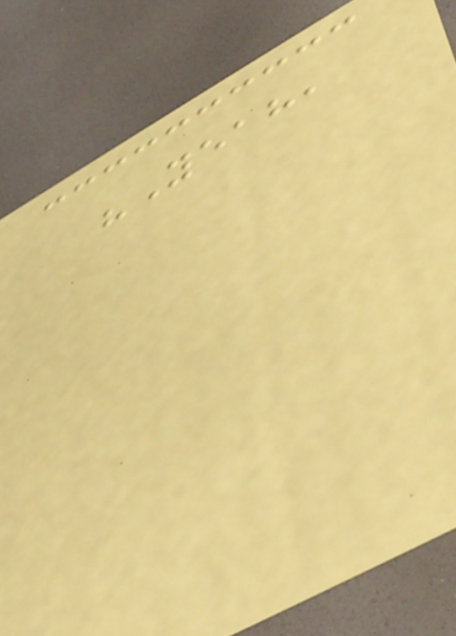"Yeah,
